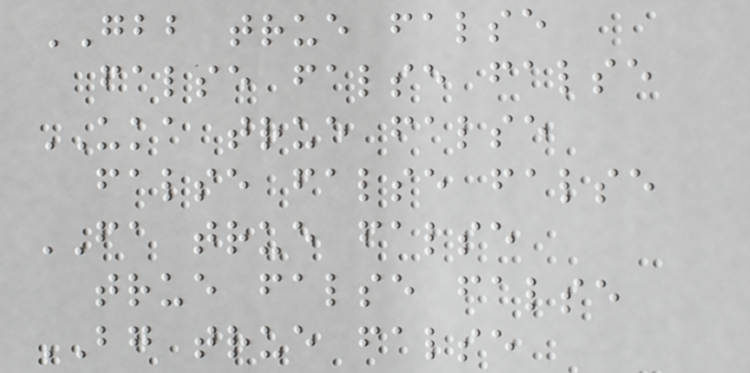GBB true false
false false false
UKA true false
false false false
FA true false
true false false
BG true false
